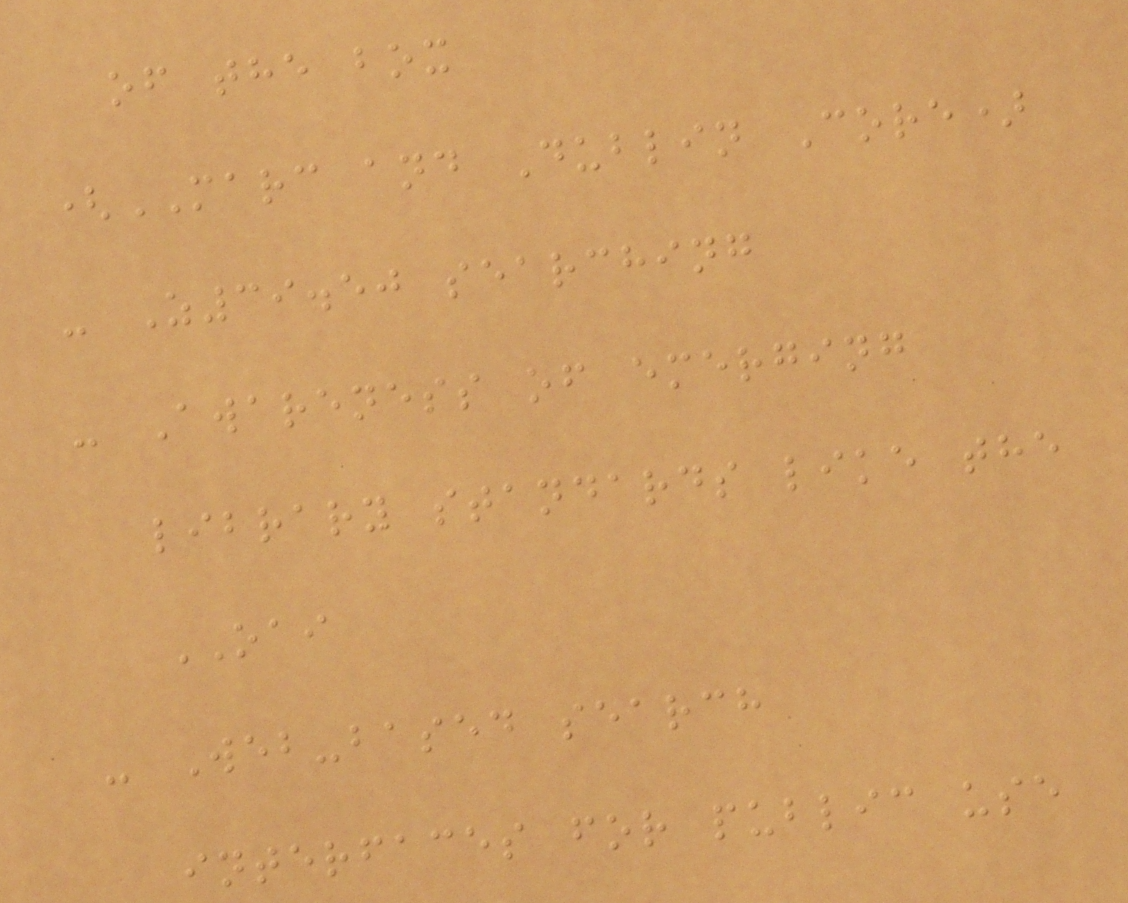of the box
(MARC and Dublin Core)
- Z39.50 searching
- Awareness of emerging
library standards like the
OAI
- Web-based search
interfaces for public use
